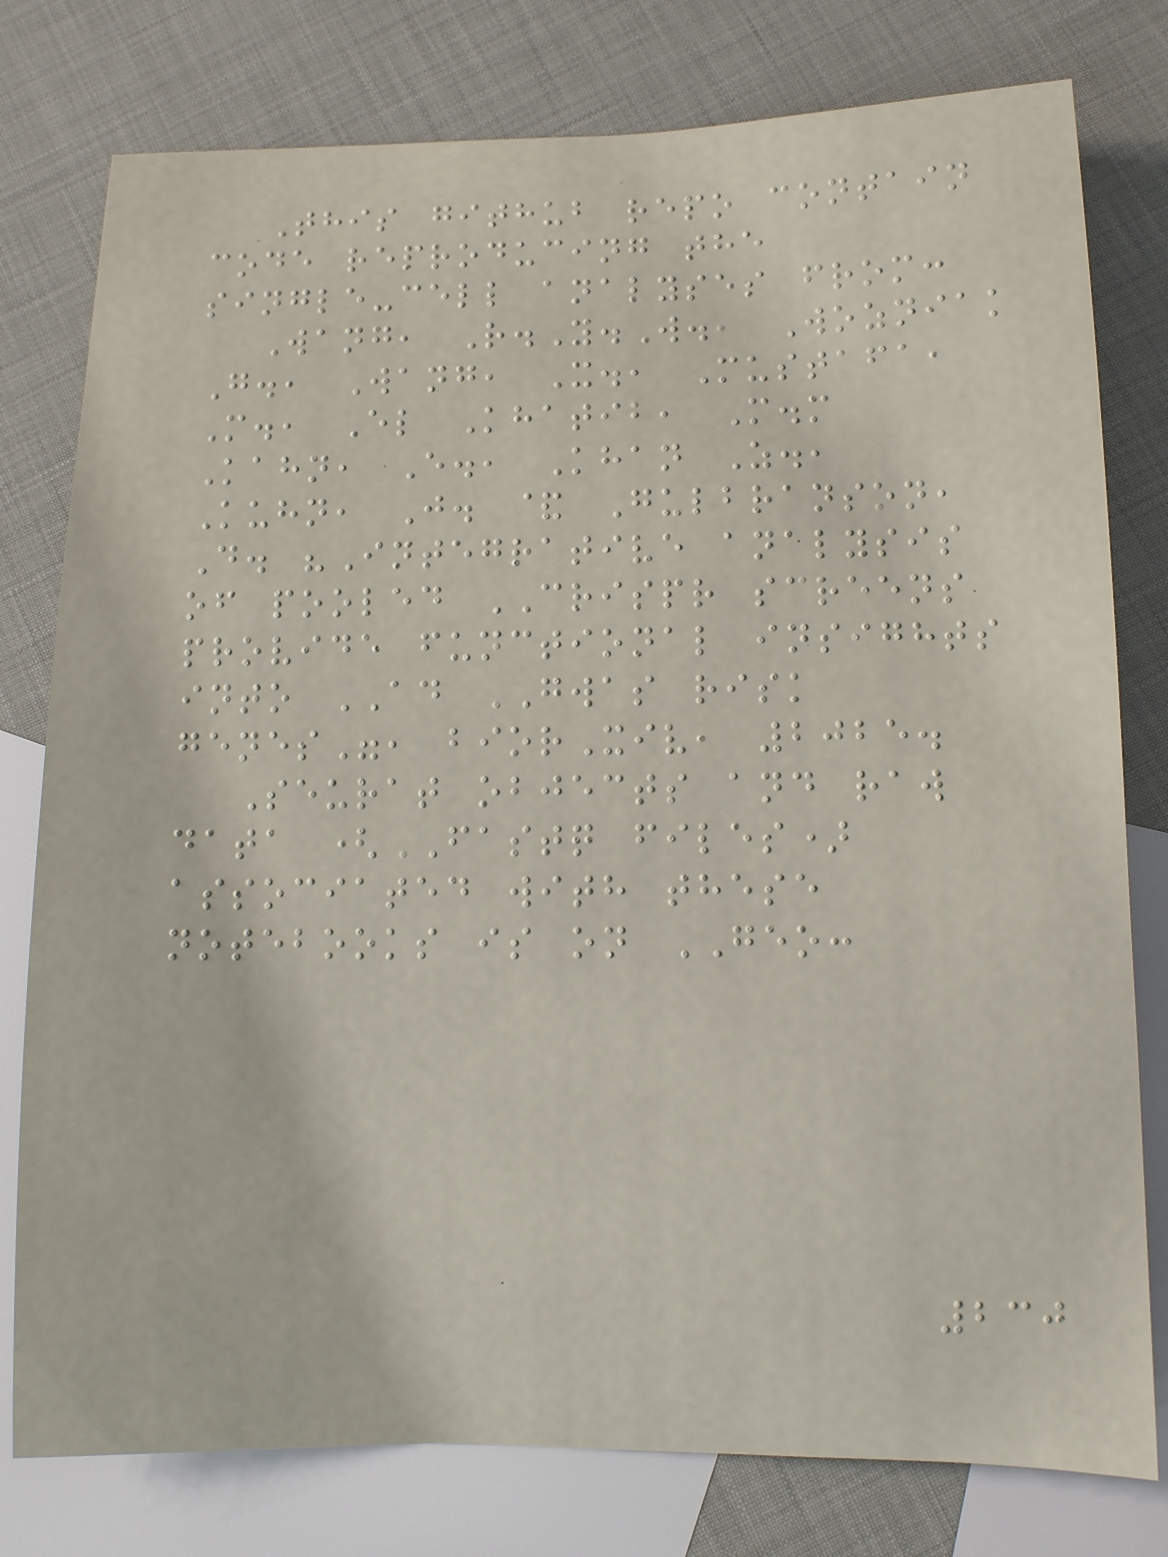This github repo contain
code reproducing the
single-cell analyses from:
Wang, R.Y.W., Wozniak
G., Wang, X., Mustafa,
M., El Khatib, M.m
Kahn, E., Khan Z.,
Kuhn, J. & Gulbranson,
D. "Integrative analysis
of pooled CRISPR screens
provide functional insights
into AD GWAS risk
genes", biorXiv, 2025.
Seurat objects and raw
data (FASTQ files)
associated with these
notebooks is on GEO:
230
